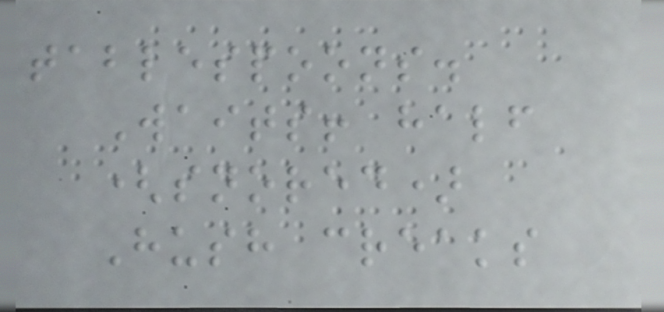tablespoons.
Waits! half
(snored)
Hush creaks
